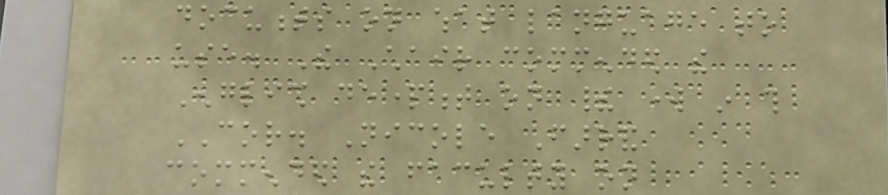documents on what language to
use. The Chair commended the
English department on their work in this
COR. Nicole Farrand
commended the faculty on
